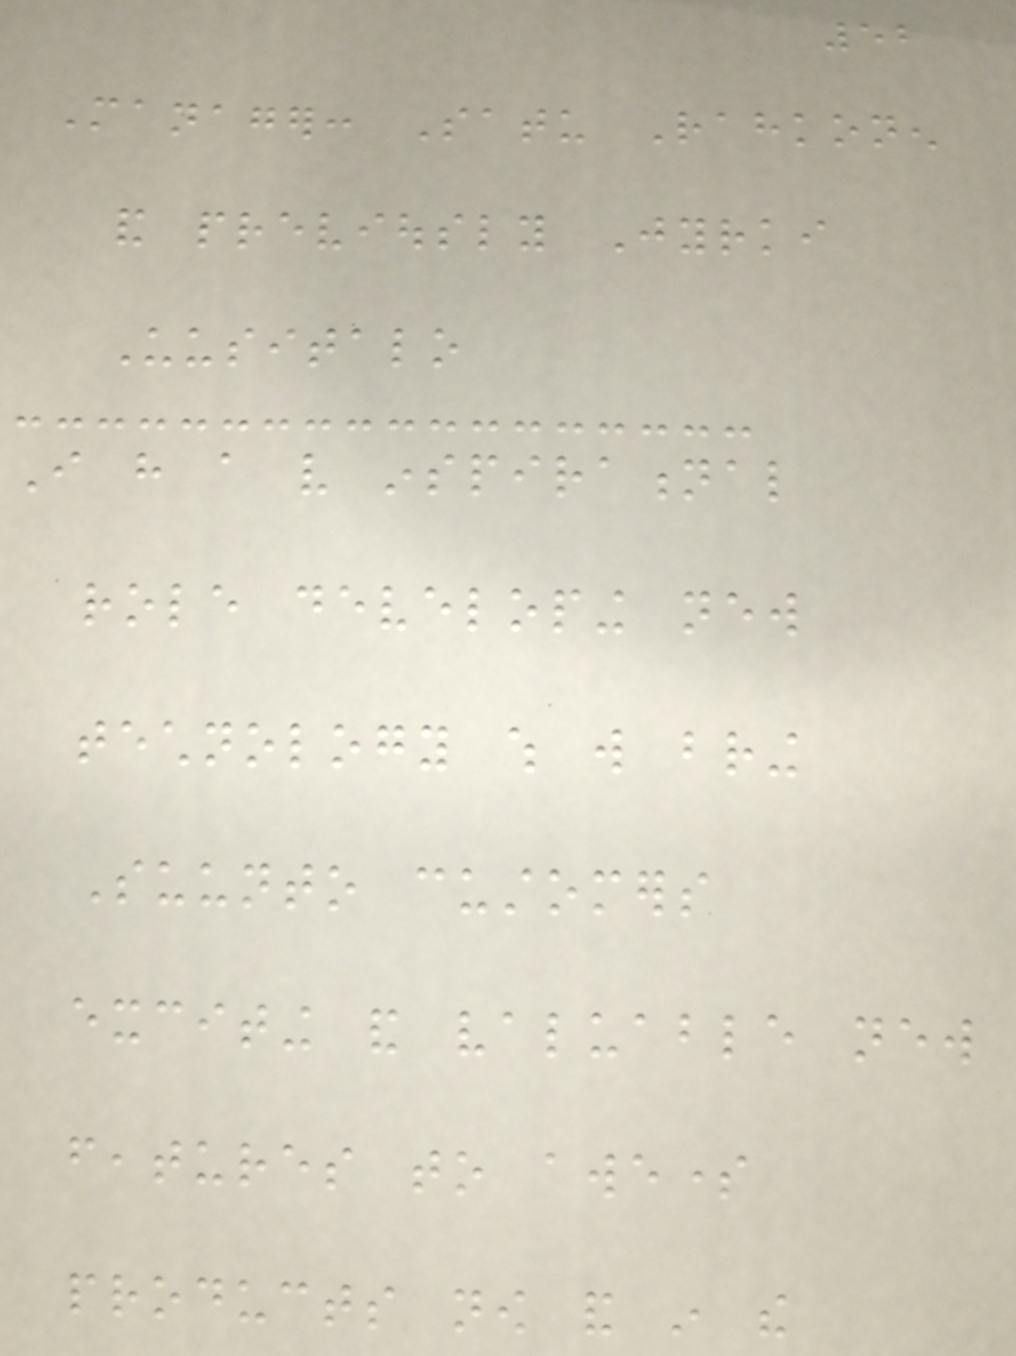52
Manager: Satu Rahkonen
and previously Jyrki
Uusitalo
I have a very inspirational
role developing new
technology which will bring
Suunto customers
exciting and valuable new
features to awesome
products now and in the
